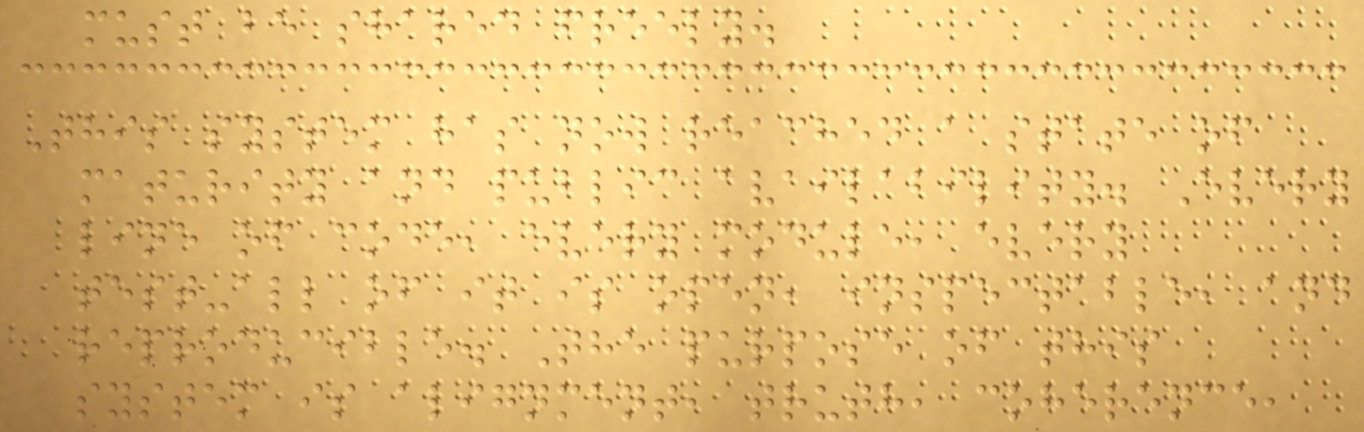must be shared freely.
This system has now reached a state of
maturity and public availability. Every
line of code, every module, every
test-all of it is open, inspectable, and
reproducible. The purpose of this
system is alignment, truth, coherence,
